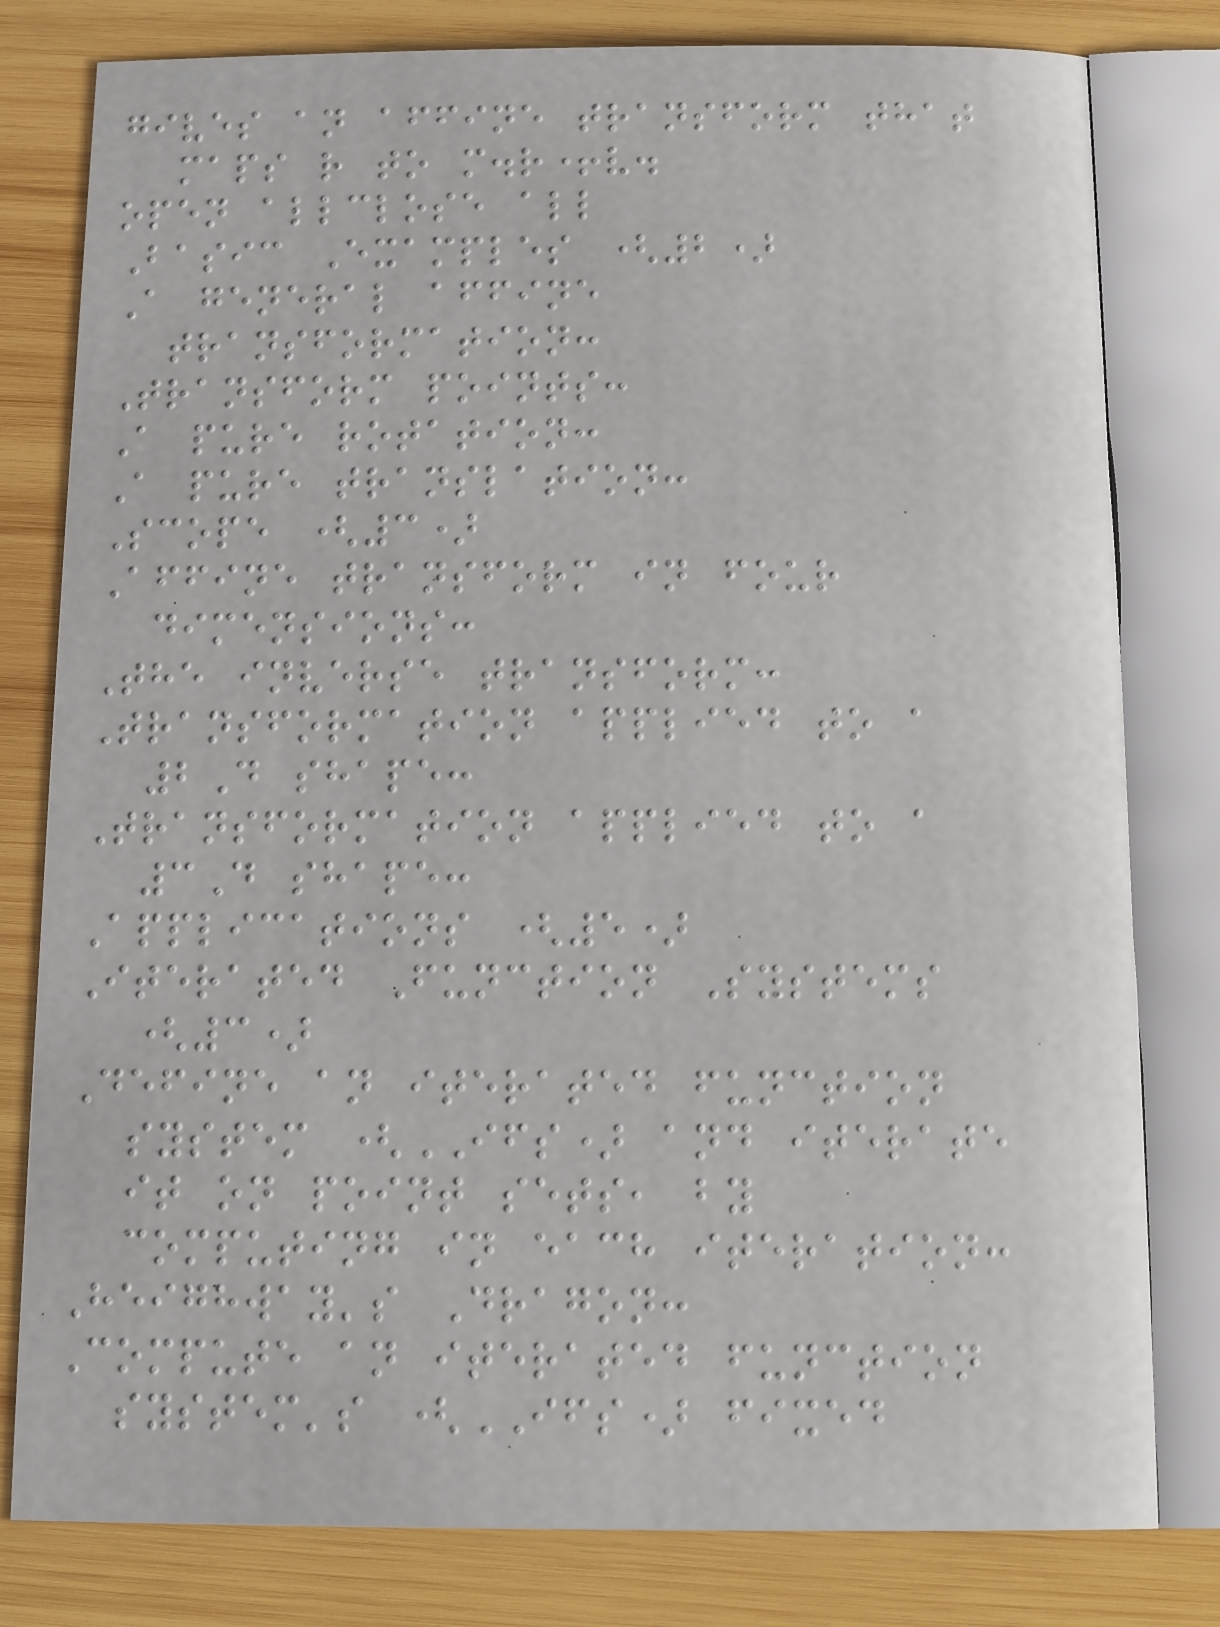gives an affine transform that
maps r to m.r+v.
open allclose all
Basic Examples (2)
A general affine
transformation:
Transform points:
A pure rotation:
A pure translation:
Scope (3)
Affine transform in four
dimensions:
The inverse transform:
Transformation applied to a
2D shape:
Transformation applied to a
3D shape:
Applications (5)
Iterated Function Systems
(3)
Define an iterated function
system (IFS) and iterate
it on point sets, by
computing in each iteration:
Heighway's Dragon:
Compute an iterated function
system's (IFS) fixed
